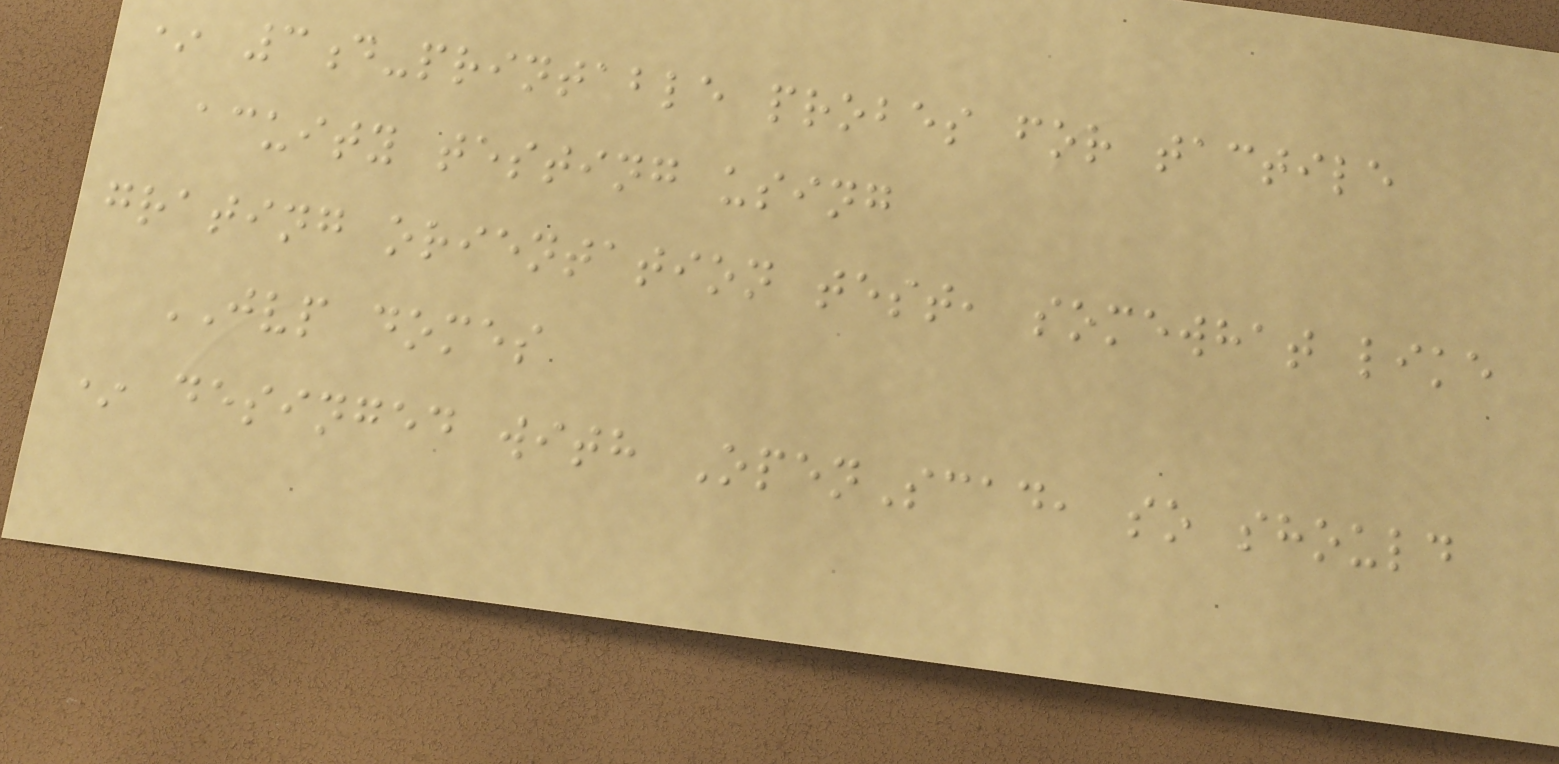* 3d-printable probes for tactile
acuity testing using
grating orientation test, somewhat like
JVP domes
* desinged with OpenScad, so should
